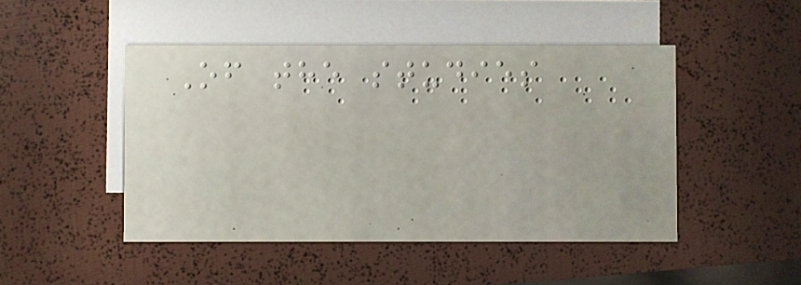Of the studies
